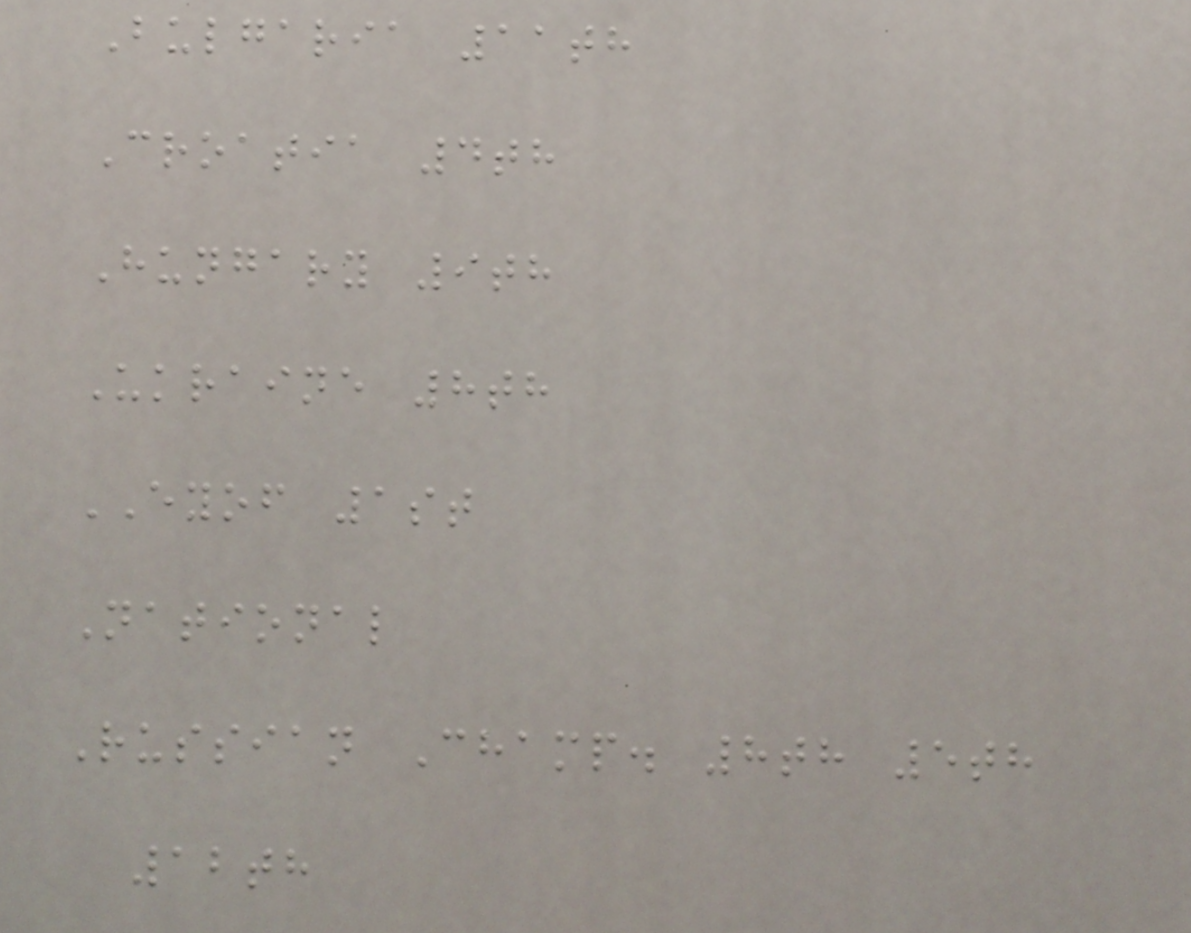Bulgaria 11th
Croatia 4th
Hungary 9th
Ukraine 8th
EYOF 1st
National
Russian Champ. 8th 5th
12th
